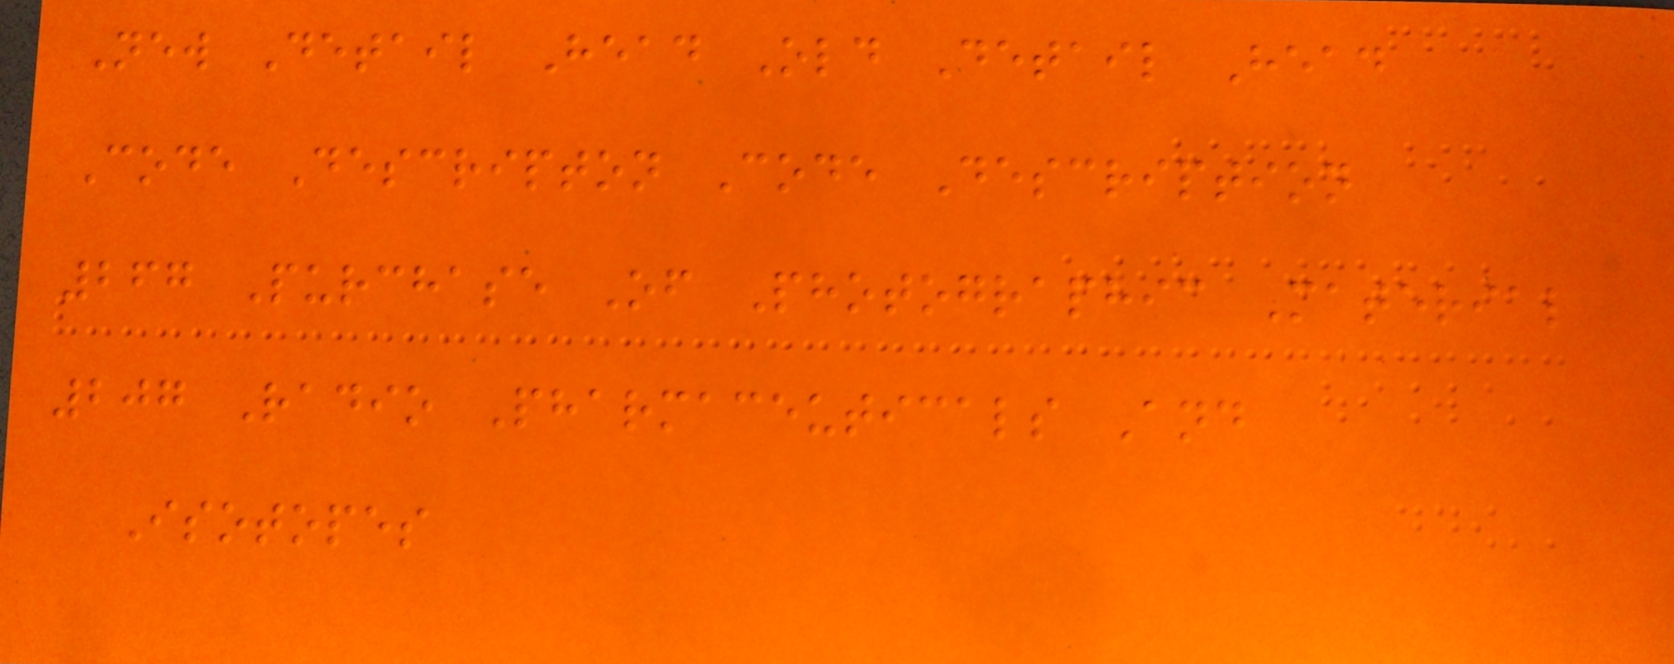New Detail Head Old Detail Head
Code Descripton Code Description
267 Purchase Of Photographic Material
207 Radio Pharmaceuticals And
Isotopes
